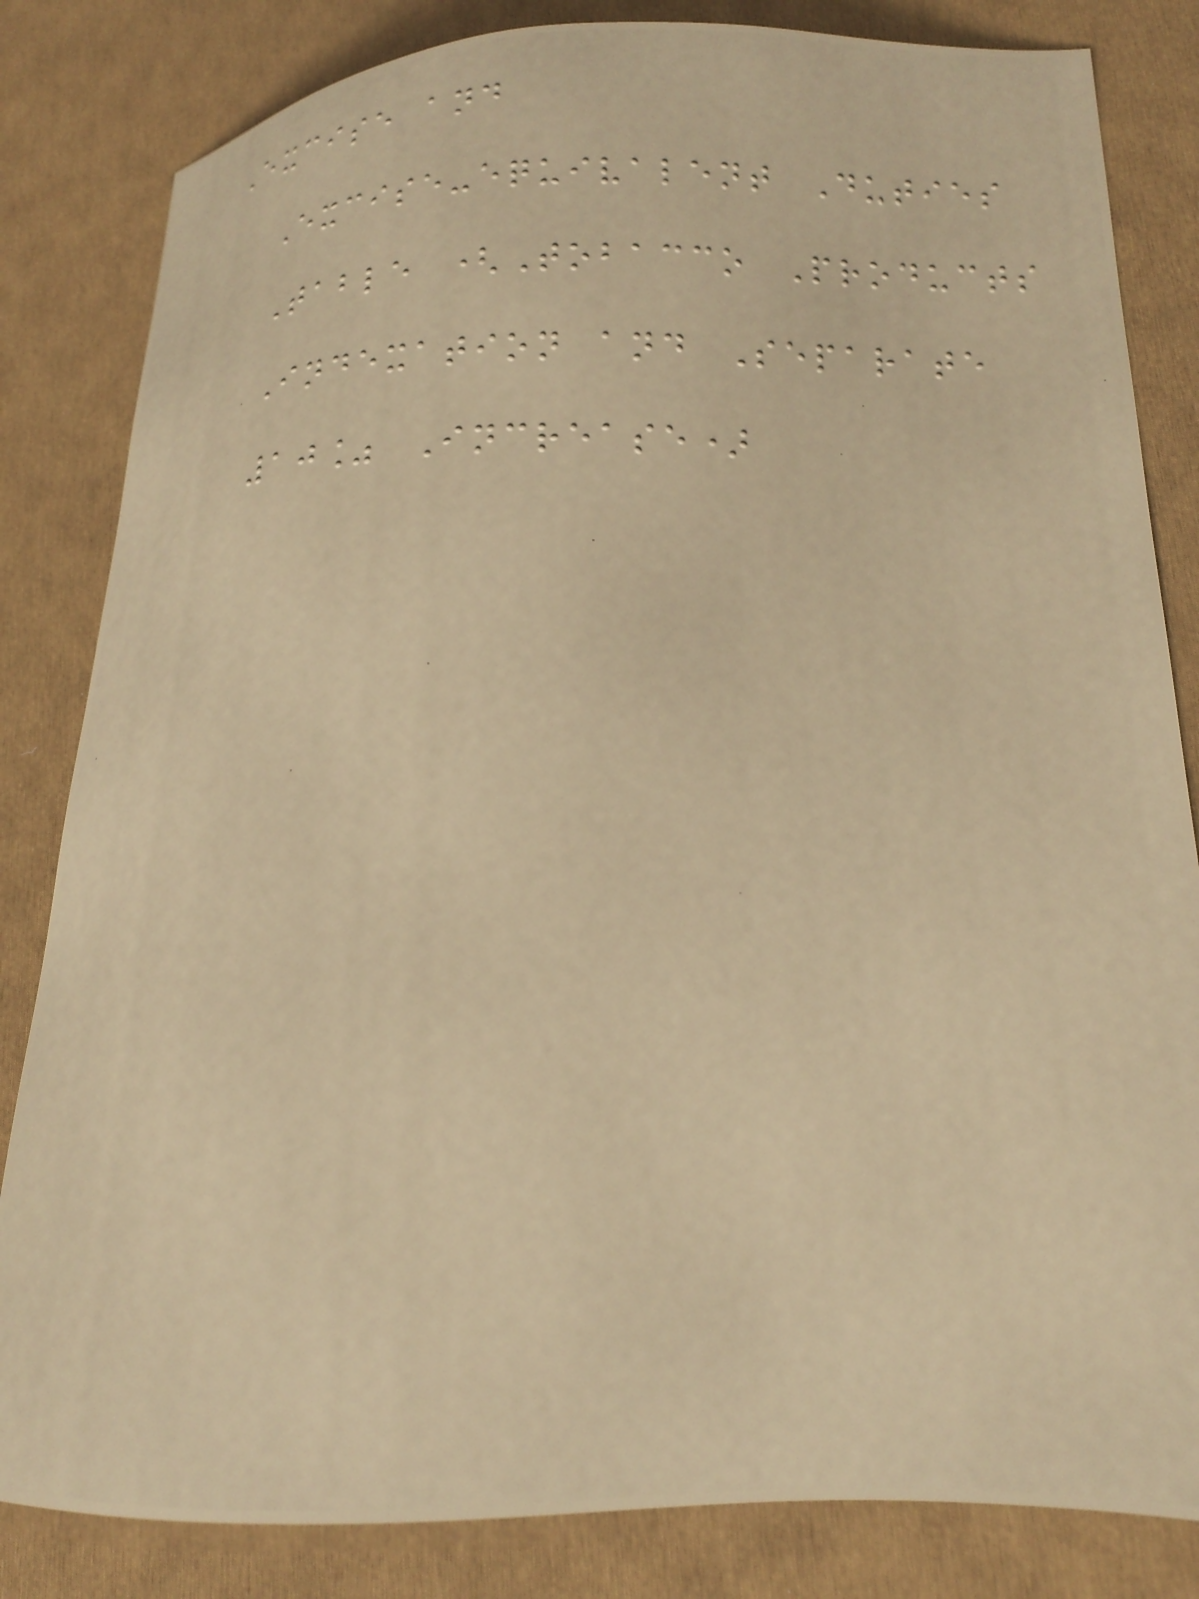Excise and
Excise-equivalent Duties
Table (Tobacco Products
Indexation and Separate
10% Increase)
